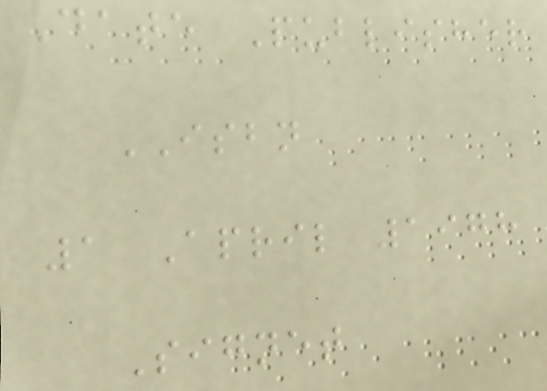Date Publisher
ISBN
1 April 1978
Signet
